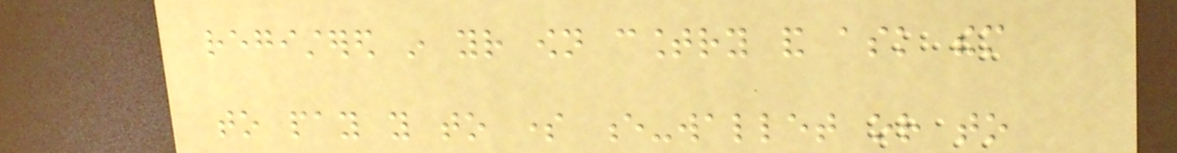registered in your own country and ask them
to pay you to some e-wallet or to
